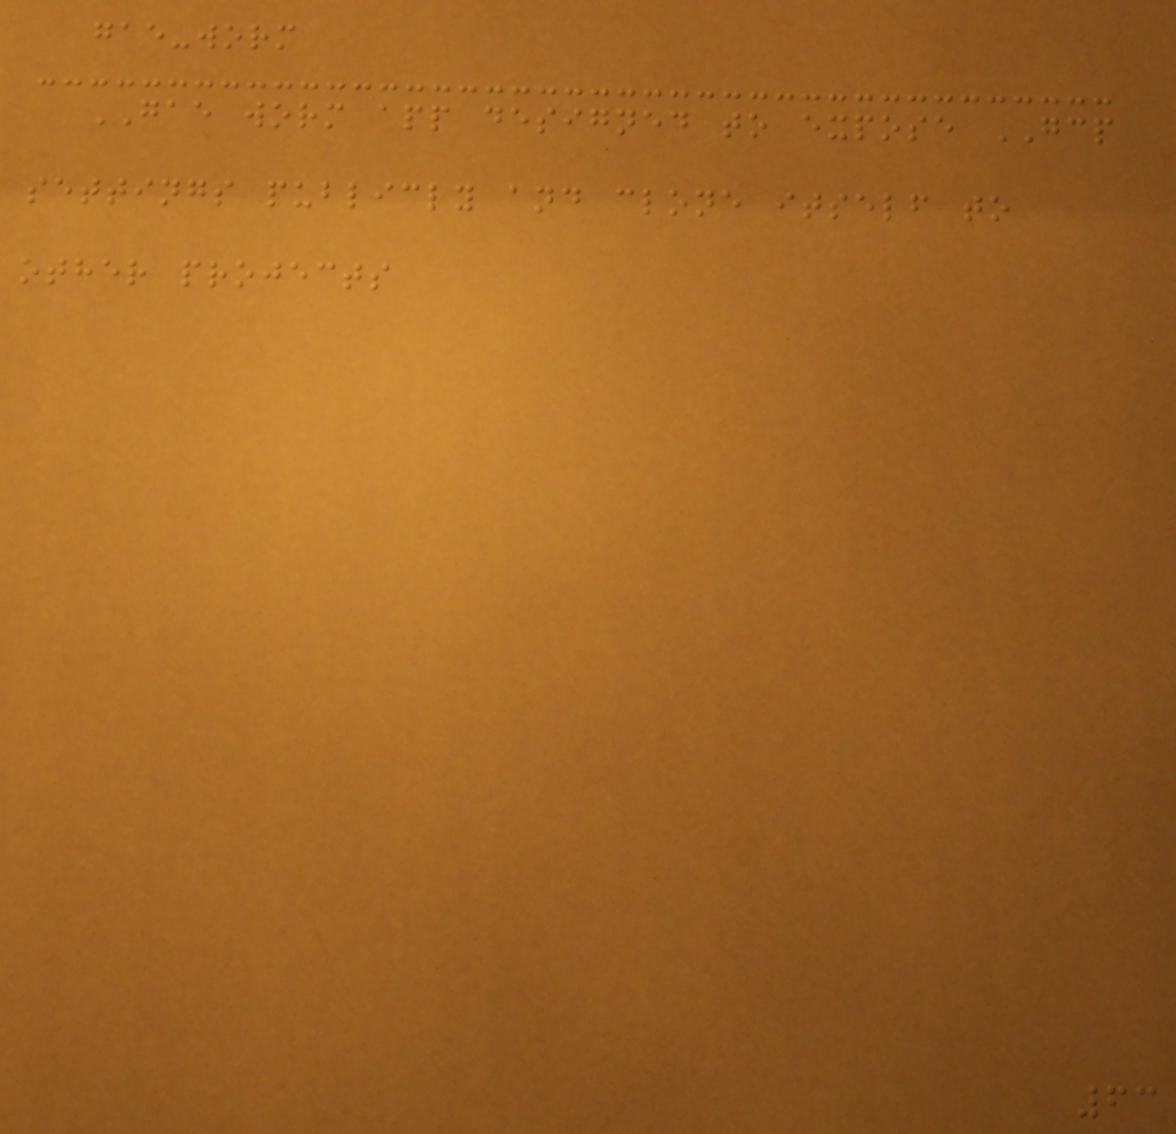gae-worm
GAE worm app designed to expose GCP
settings publicly and clone itself to
other projects
63
